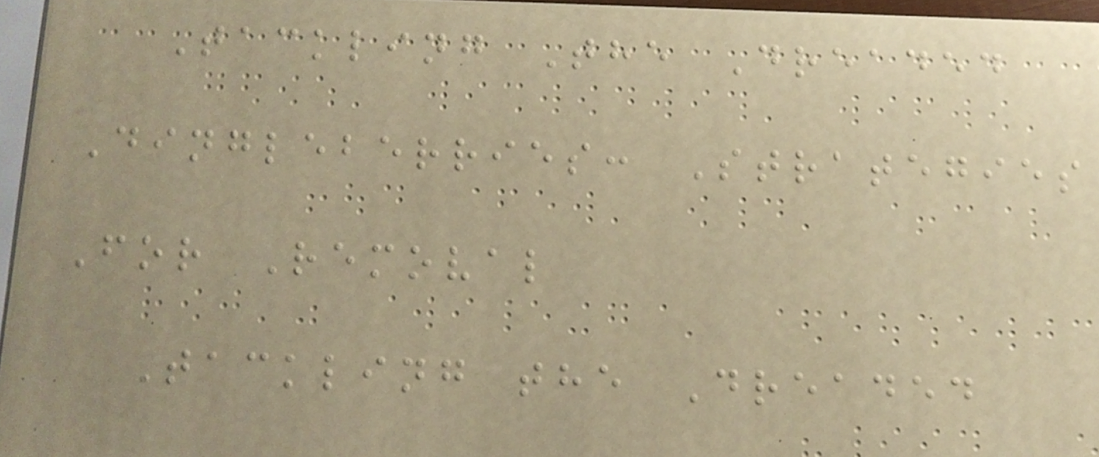Tackling The Dreaded
Dingleberries: Strategies
For Removal
Tackling the Dreaded
